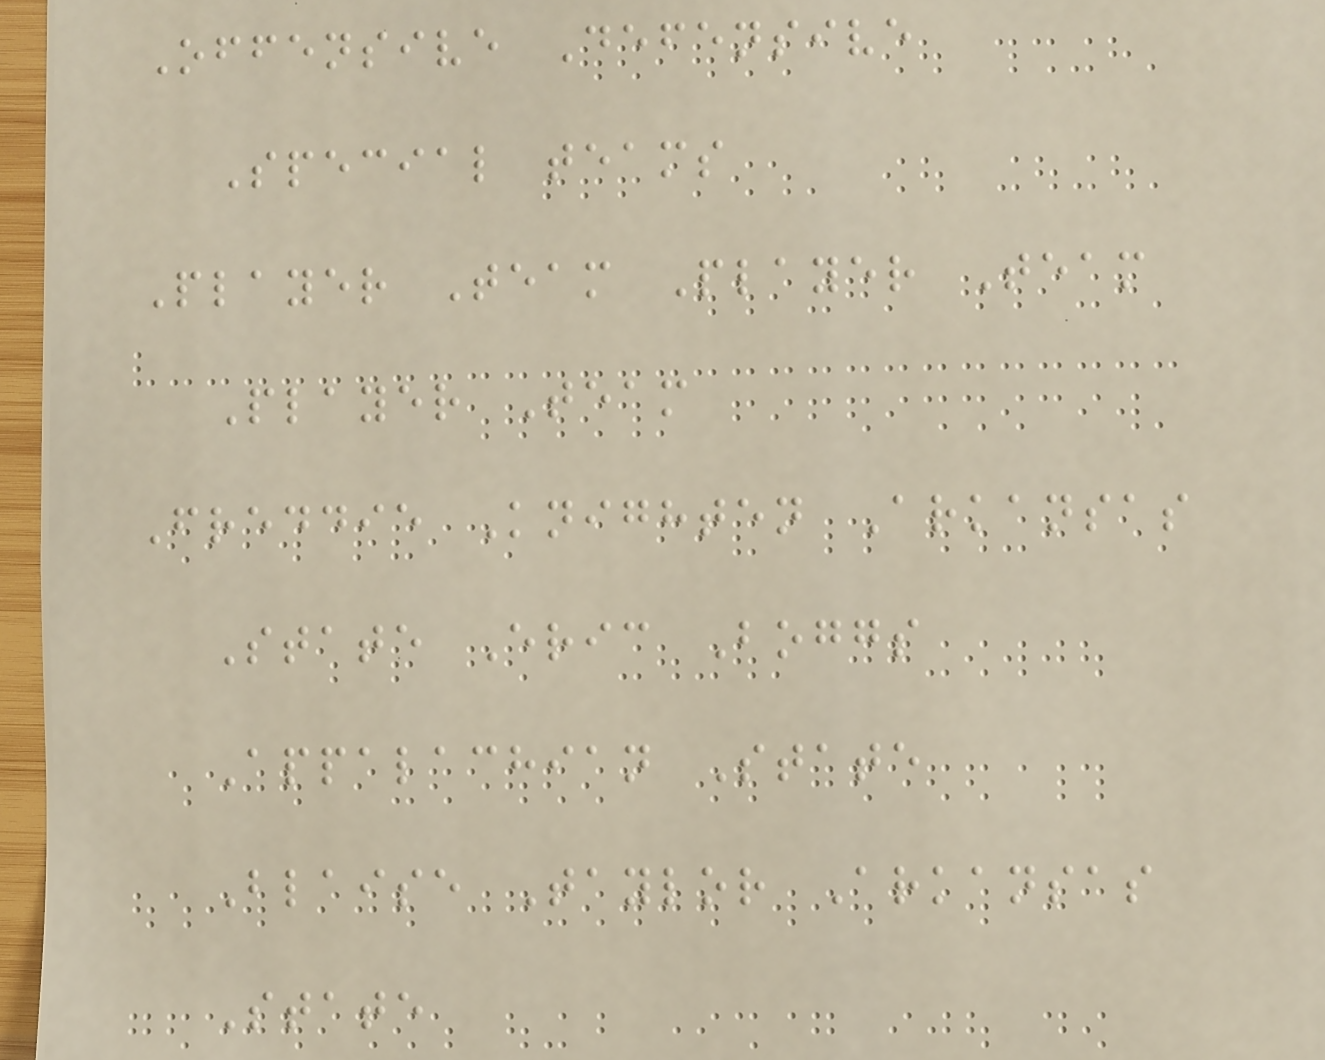Offensive Defensive
Special teams
Player Team Player Team
Player Team
Freddie Knighten Arkansas
State Eric Boggs
Appalachian State
Blaise Taylor Arkansas
State
